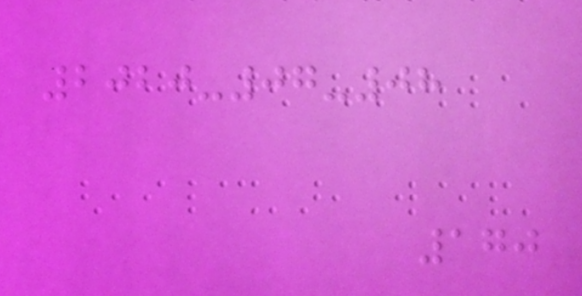2020-07-08
170
